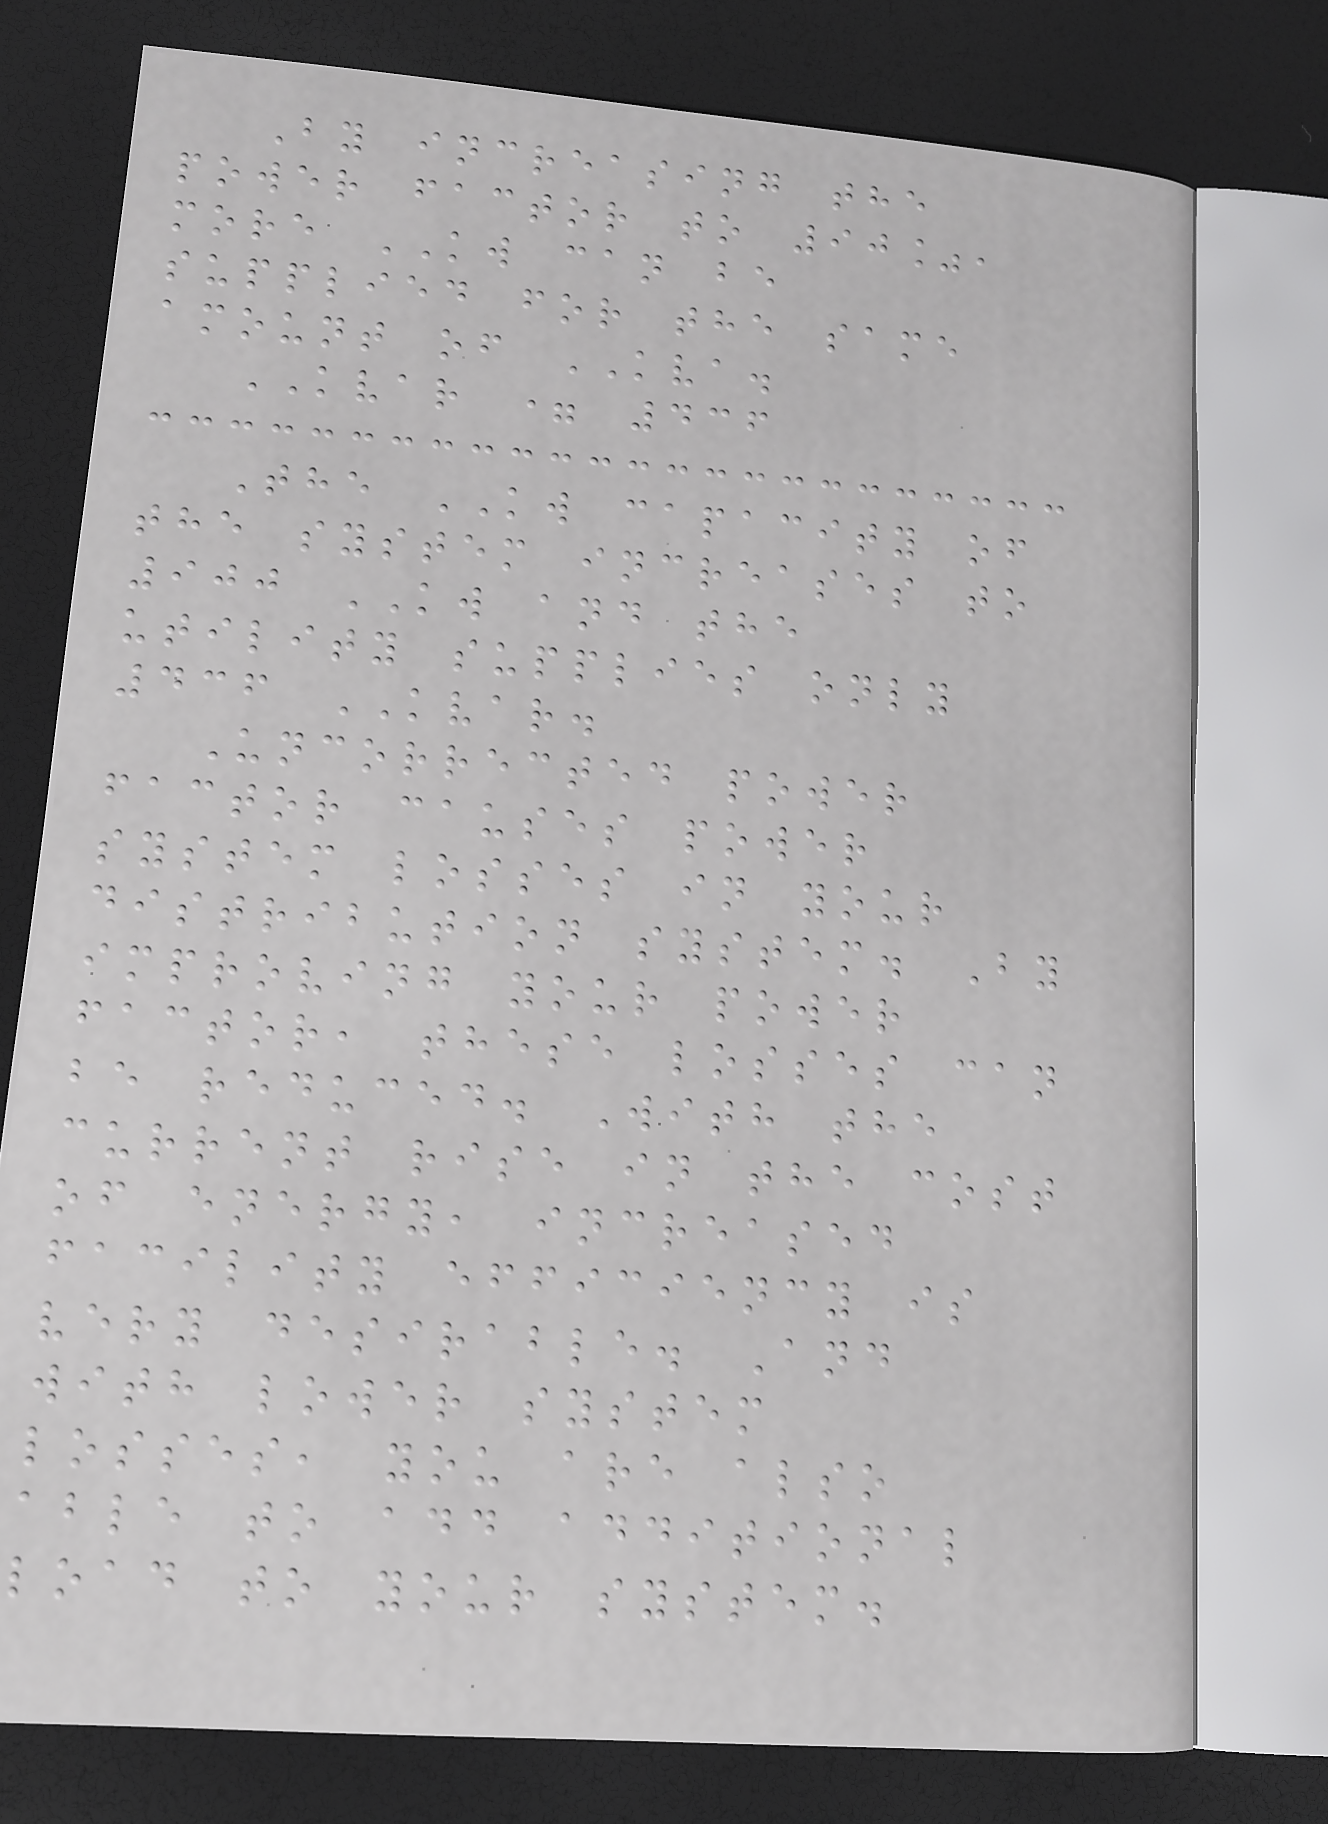By increasing the
power factor to 90%,
more KW can be
supplied for the same
amount of KVA.
KVAR = 436
The KW capacity of
the system increases to
900 KW and the
utility supplies only
436 KVAR.
Uncorrected power
factor causes power
system losses in your
distribution system. By
improving your power
factor, these losses can
be reduced. With the
current rise in the cost
of energy, increased
facility efficiency is
very desirable. And
with lower system
losses, you are also
able to add additional
load to your system.
